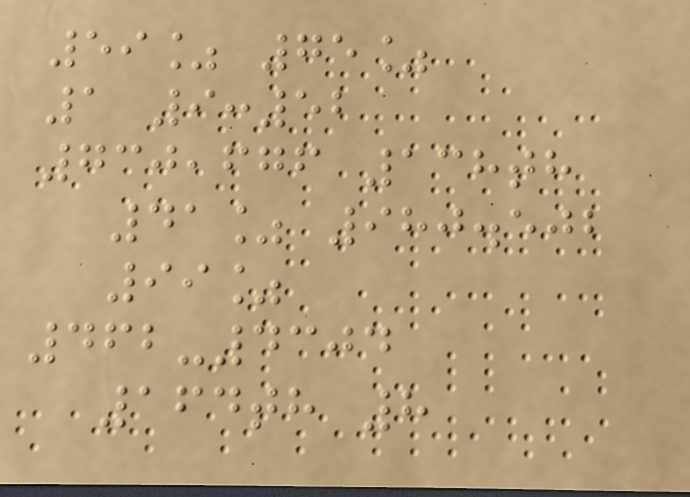59% 75%
1 9:52
730,676 138th
41% 980.502
99%
462-4304
164th 8
